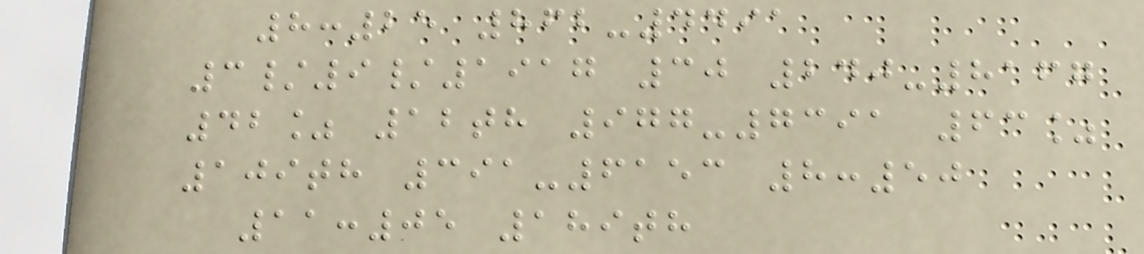8:25 862-4491
3/9/1917 30 240-8167
42% 12th 977-7391 63%
109th 391-6153 8:50
11:05 189th
